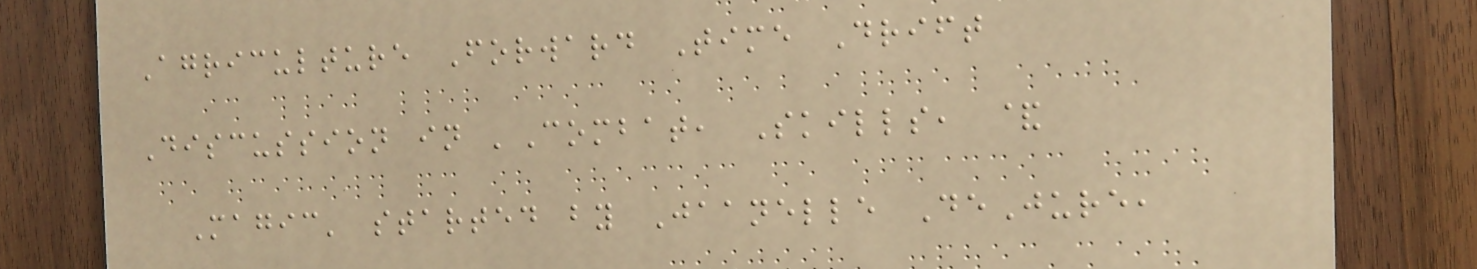Agriculture Forward Time Drift
Discussion in 'Combat, Skills, &
Magic' started by Jaanelle DeJure,
